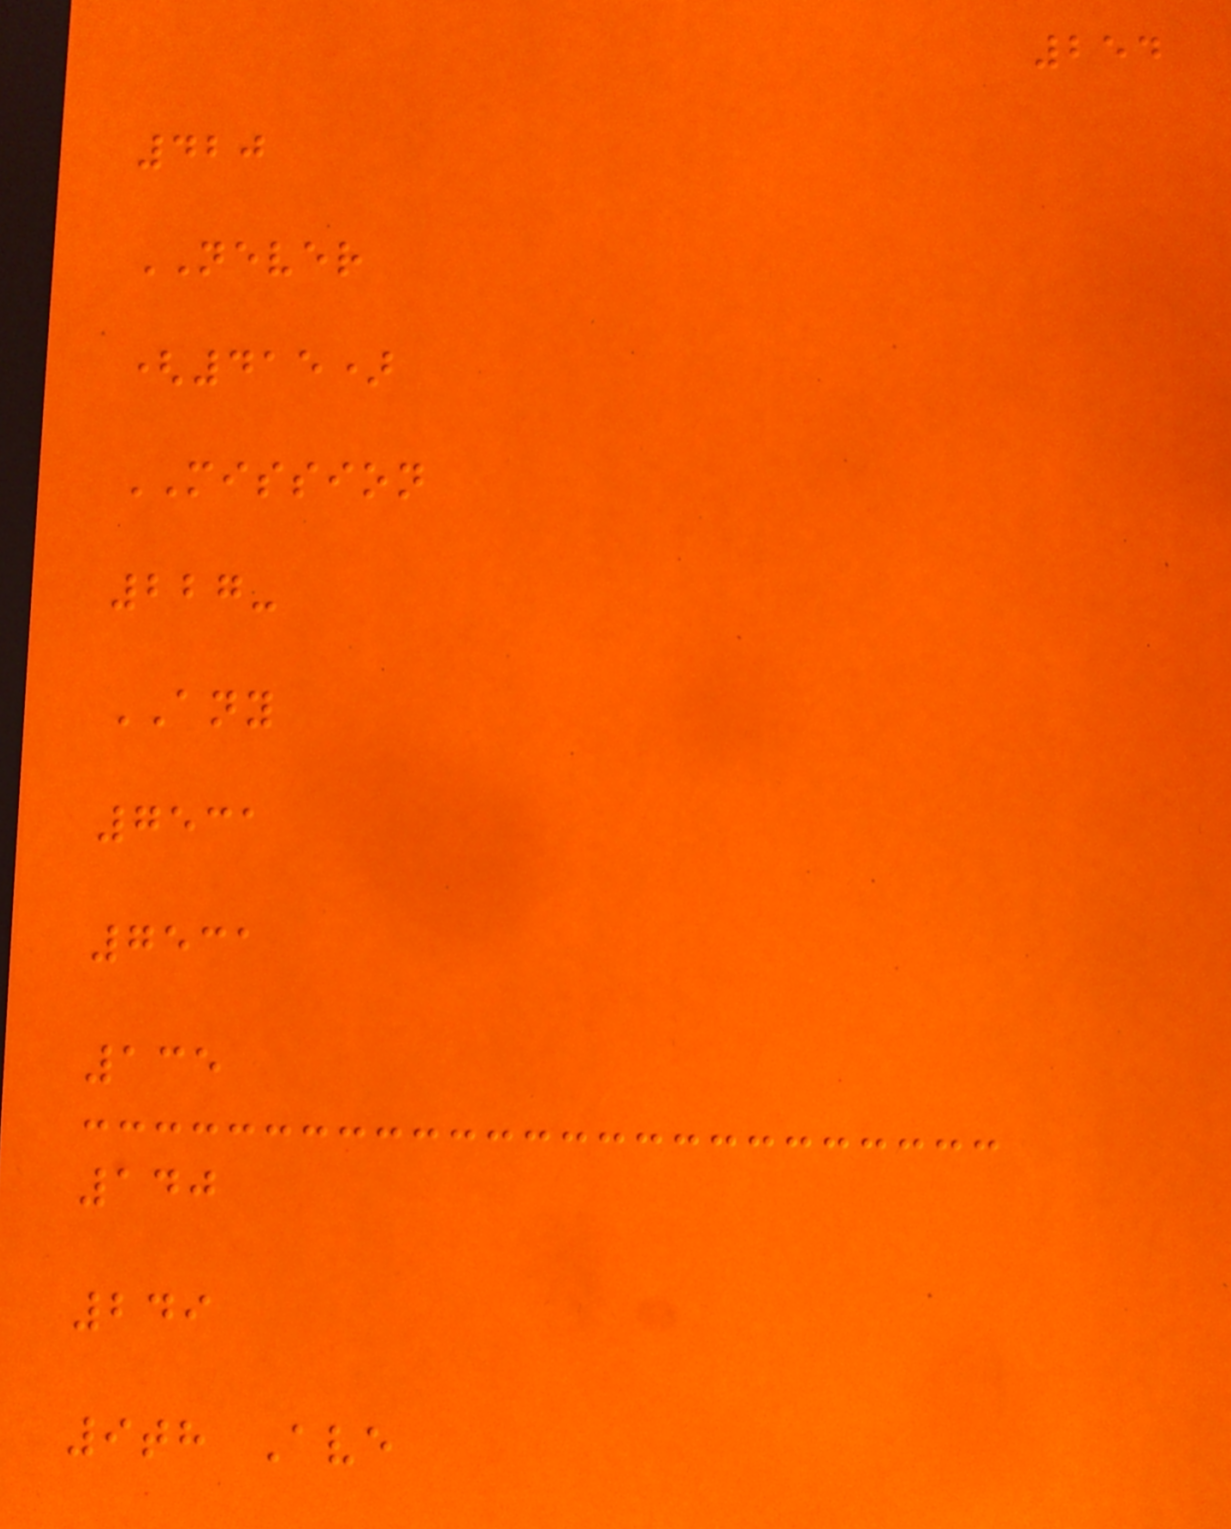254
420
NEVER
(415)
MISSION
227-
ANY
7531
7531
135
140
249
9th Ave
